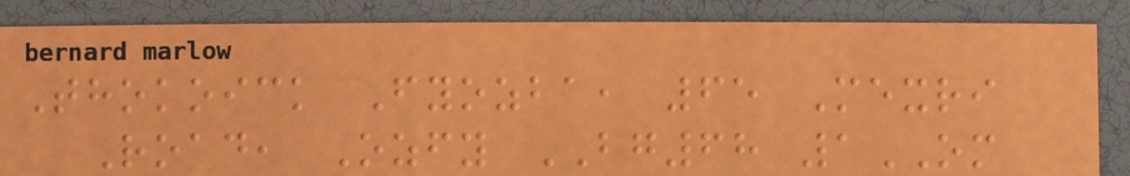Thokoick Fyozba, 65 Mexri
Road, Ozfy BG68 1OM
